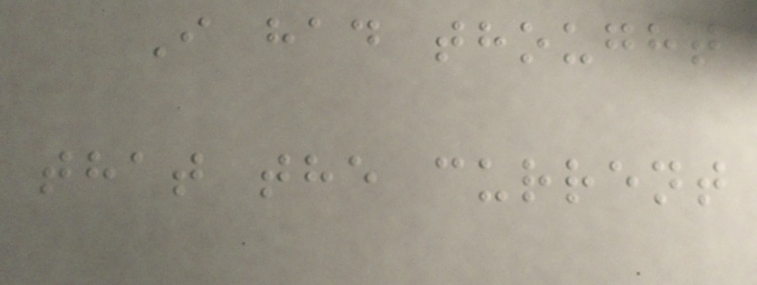I had thought
that the current
